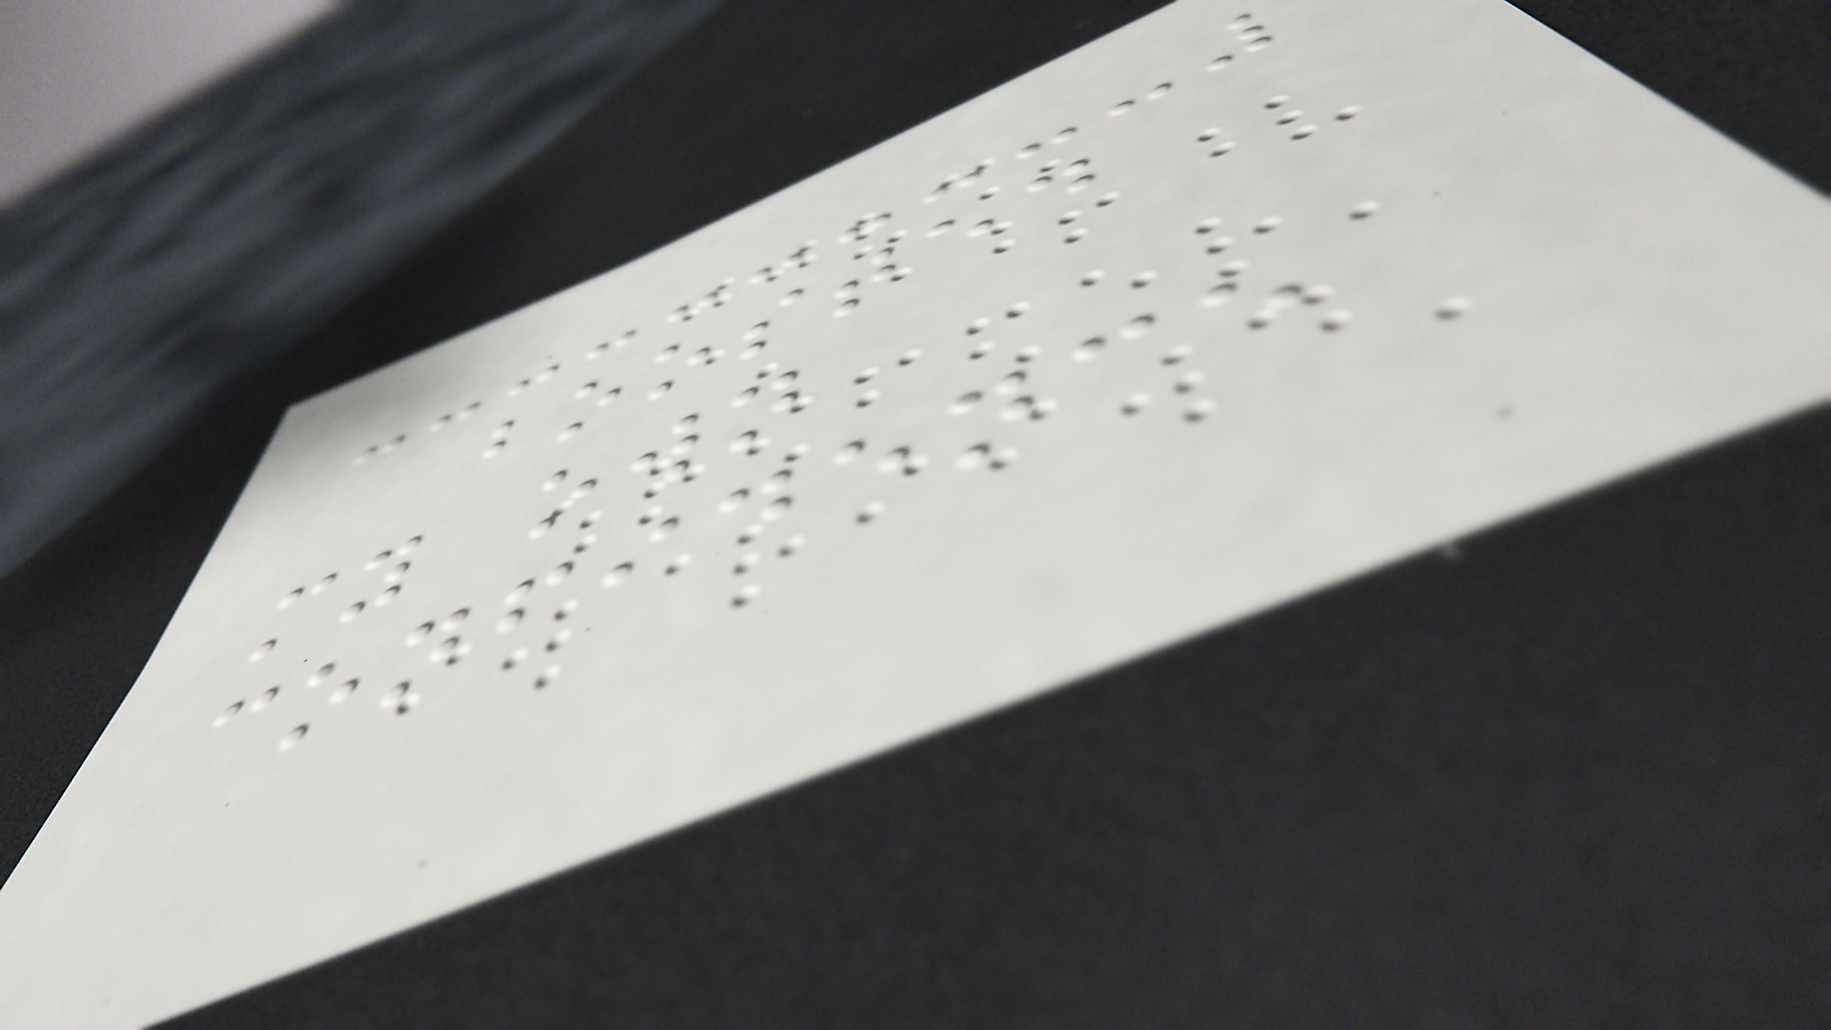boosted
my own
confidence
